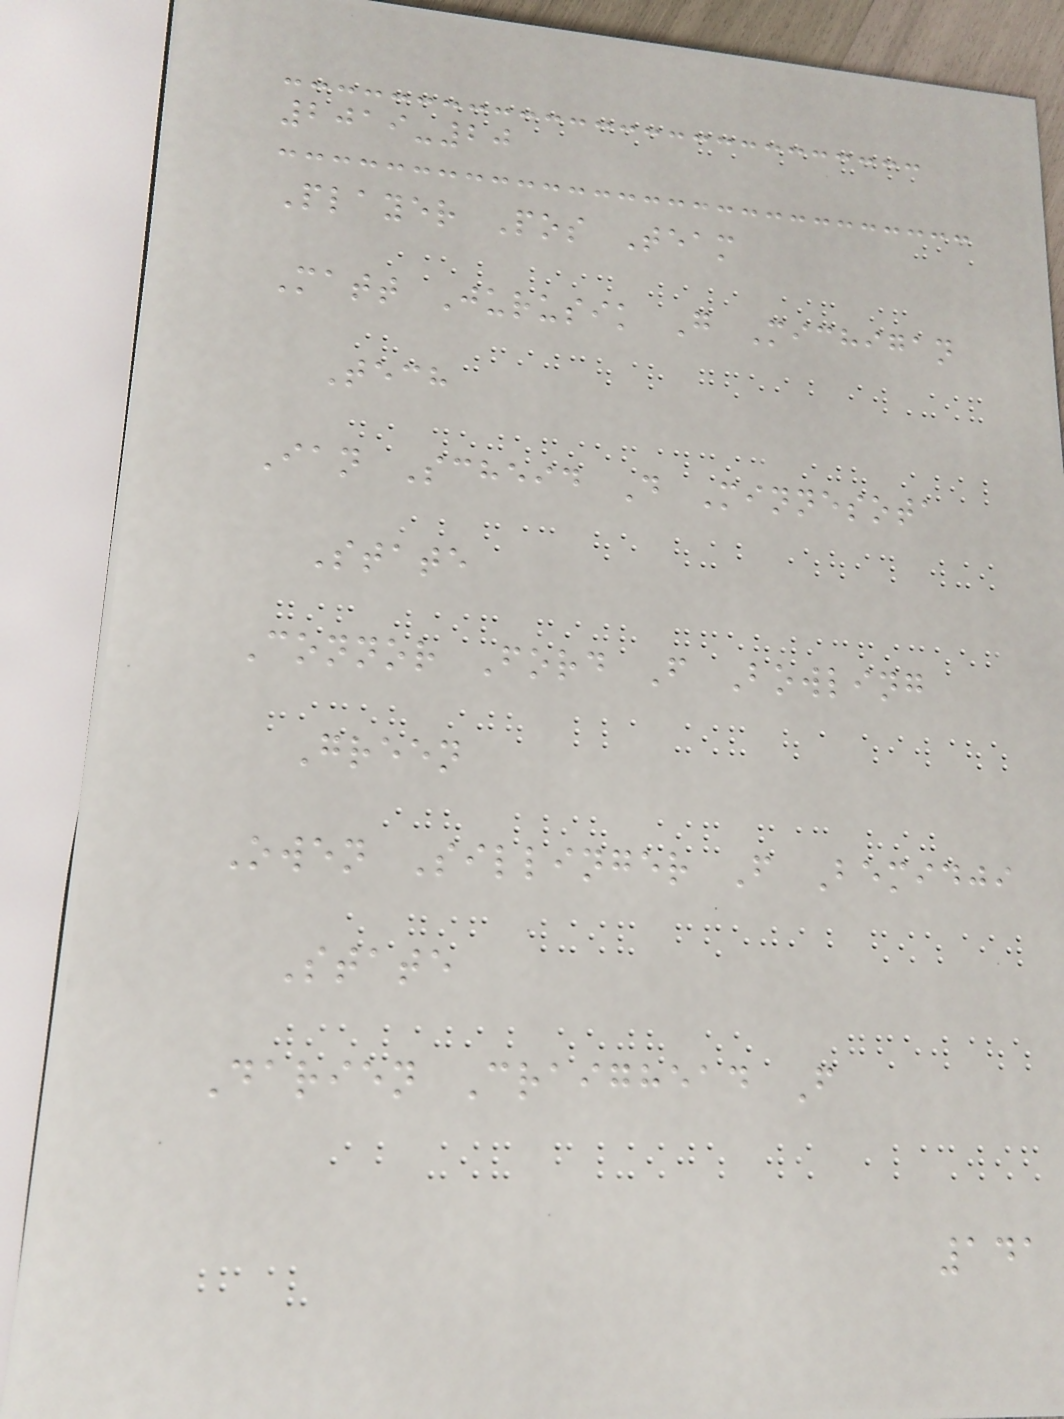2019-20
Player Pos Team
Matt Jurusik G Michigan
Tech
Ian Scheid D Minnesota
State
Connor Ford F Bowling
Green
Owen Sillinger F Bemidji
State
Darien Craighead F
141
